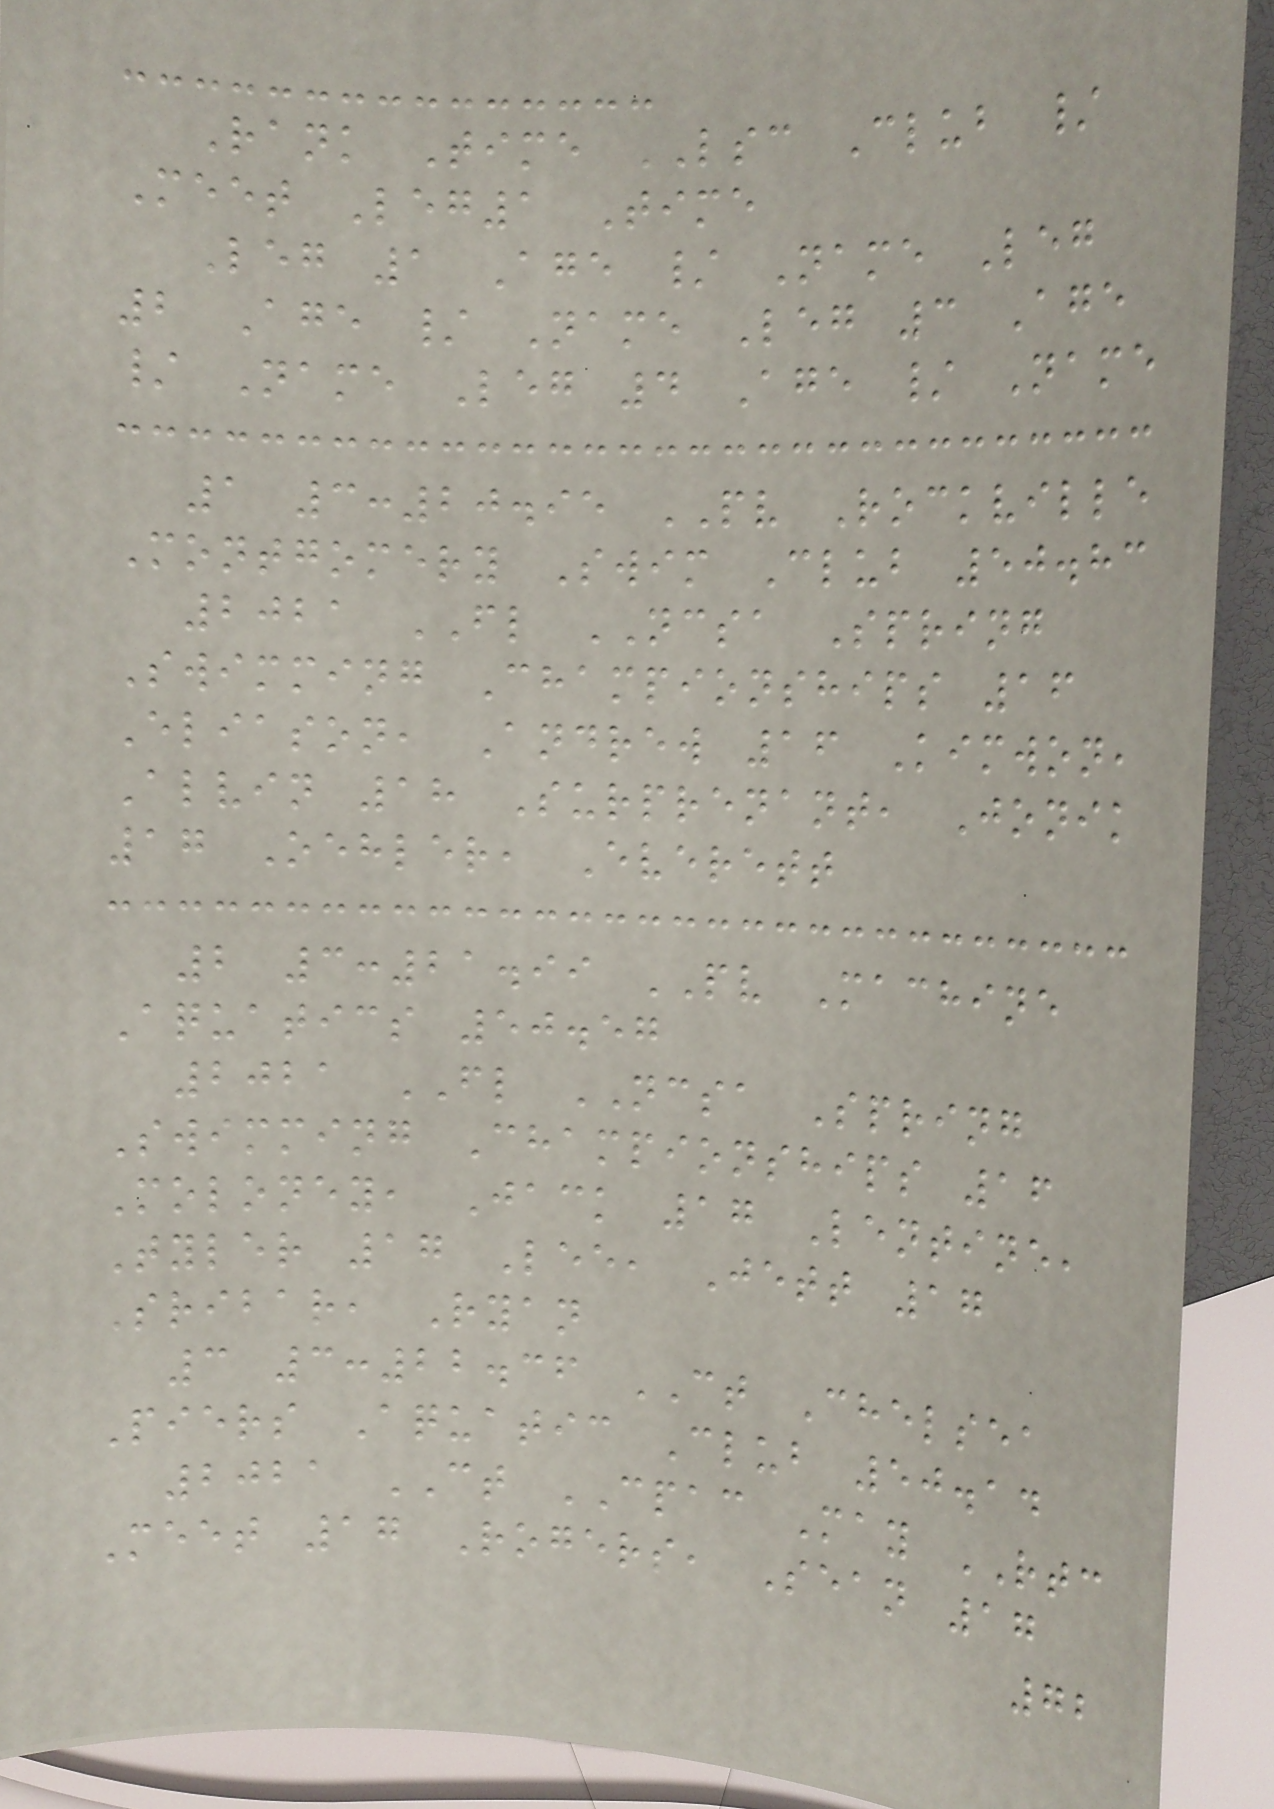Rank Time LSC Club /
Meet Leg1 Time
Leg 1 Age / Name Leg
2 Age / Name Leg 3 Age
/ Name Leg 4 Age / Name
1 3:20.95 PV Rockville
Montgomery Swim Club 50.83
2021 FL NCSA Spring
Swimming Championships 16
Eliason, Andrew 16 Kimwon,
Alvin 18 Surprenant, Jonik
17 Oehler, Everett
2 3:21.99 PV Machine
Aquatics 50.57
2021 FL NCSA Spring
Swimming Championships 16
Moloney, Jack 17 Lentine,
Tyler 17 Lee, Jett 17
Sribar, Ryan
3 3:22.36 CT Chelsea
Piers Aquatic Club 50.14
2021 CT CPAC May RTC
Meet 17 Rogers, Sean 17
72
